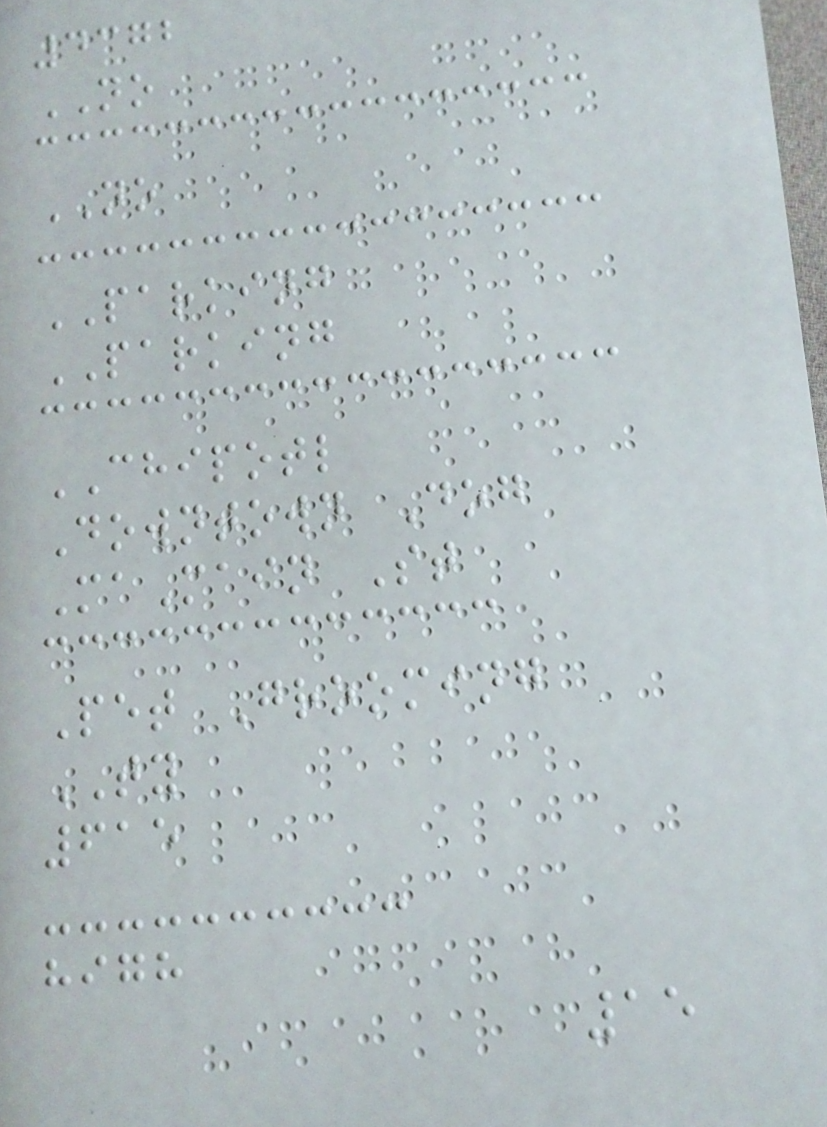4372
NO
NO
PARKING
PARKING
CHIPOTL
Downtown Dog
MaMain St
Pet Grooming
TY
615
high
15
